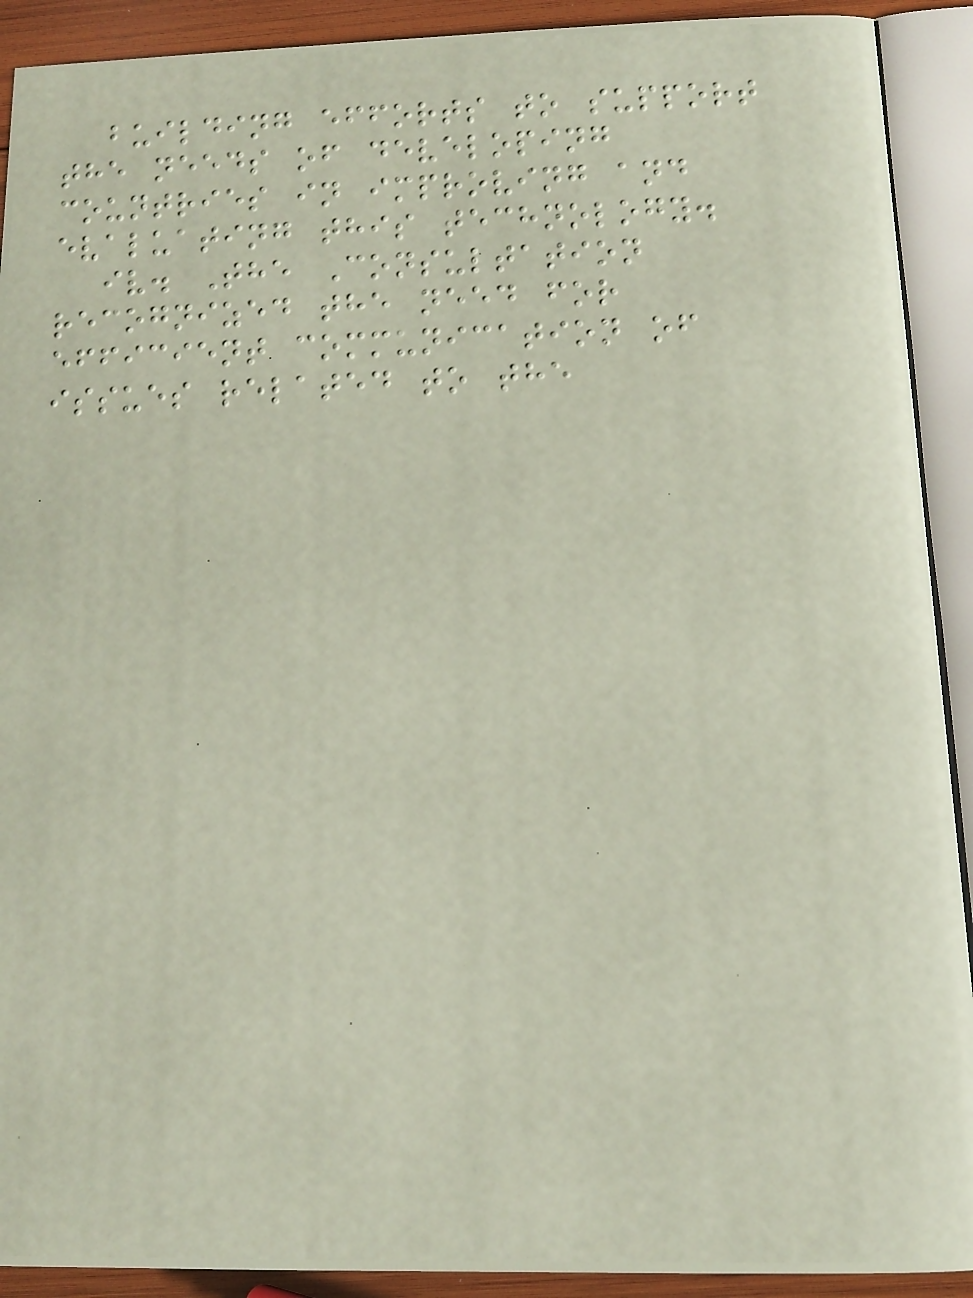building efforts to support
the needs of developing
countries in improving and
evaluating this technology.
iv. The Consultation
recognized the need for
efficient communication of
issues related to the
